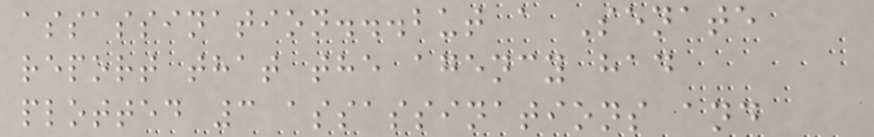assassination...but a Senate
report that the agency had
plotted 3 assassinations and
